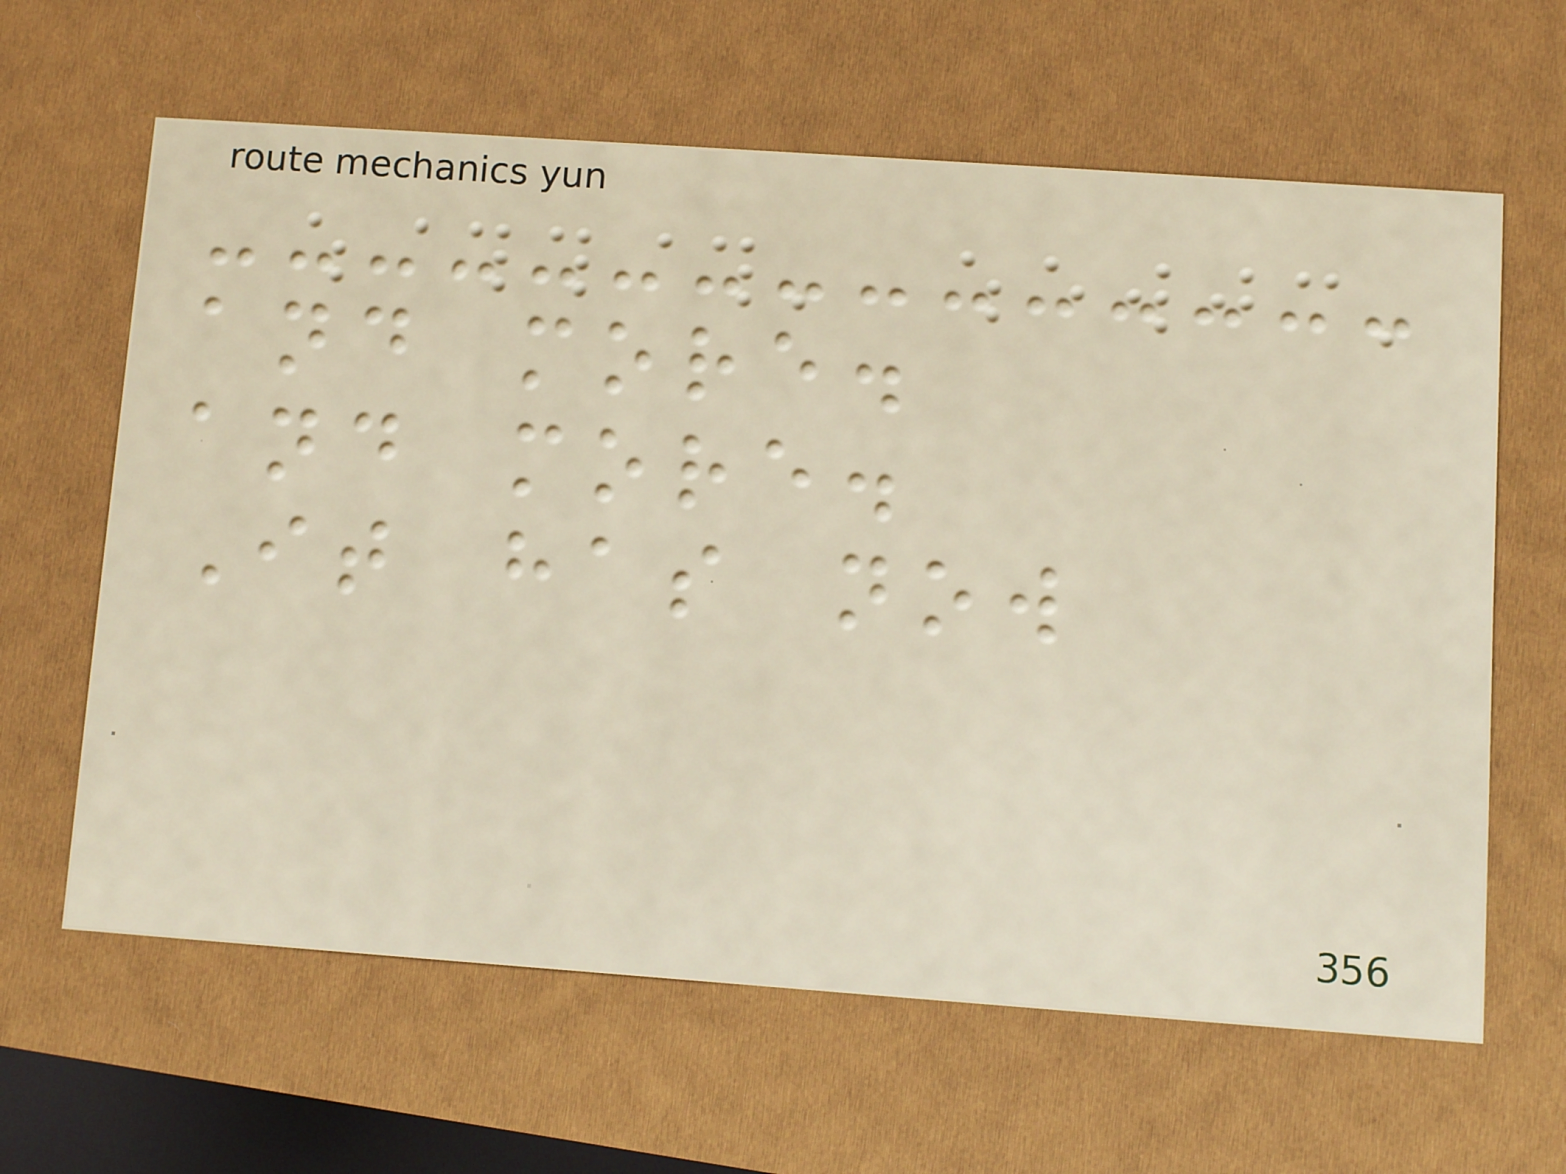and more.
and more.
It has now
